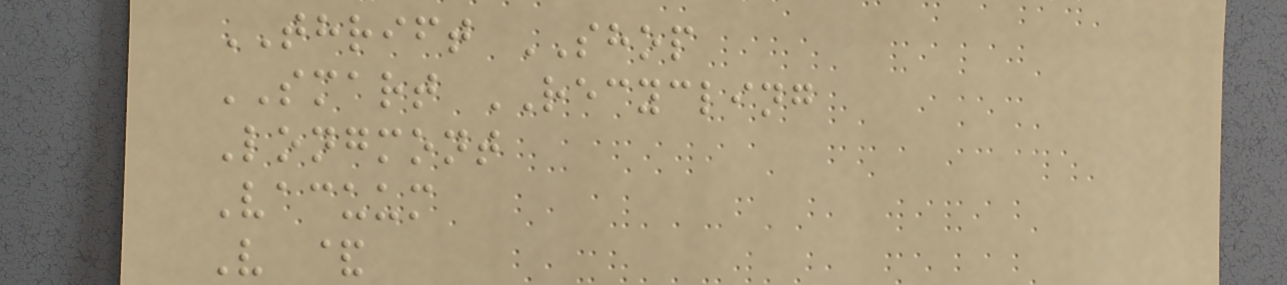THRIFT SHOP
SMART RECYCLING
Longmont
Vacuum
V &
